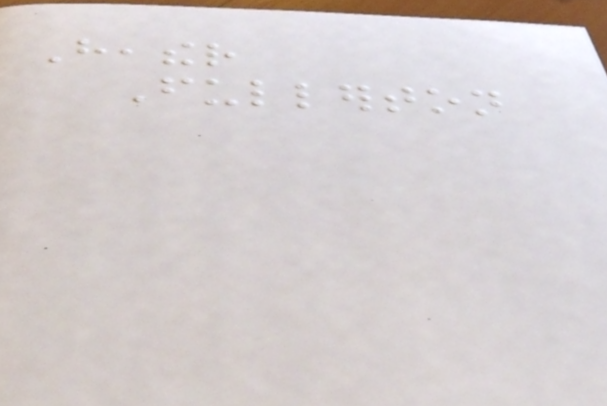Heather
Fullerton
